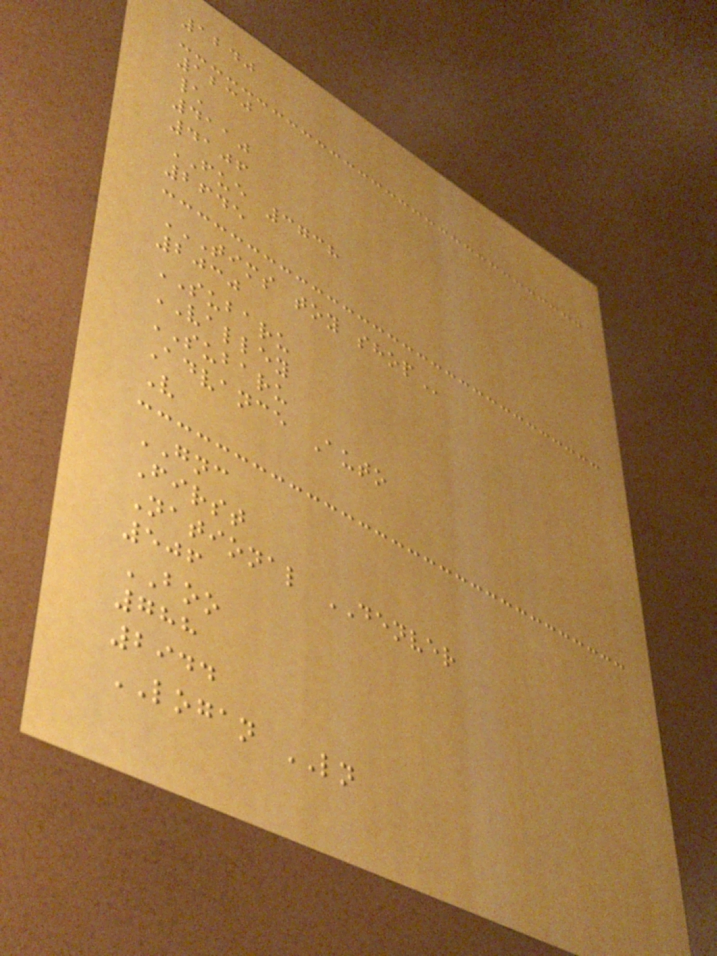1240
1230
\
4110
4106
FUE 3738
2645
TIMS TOY SHOP
2030
SUBARU
VALLEY
SUBARU
Advance Auto
V
GNC
First
National DENVER
506
BOO
788
2944
LOGAN LN
